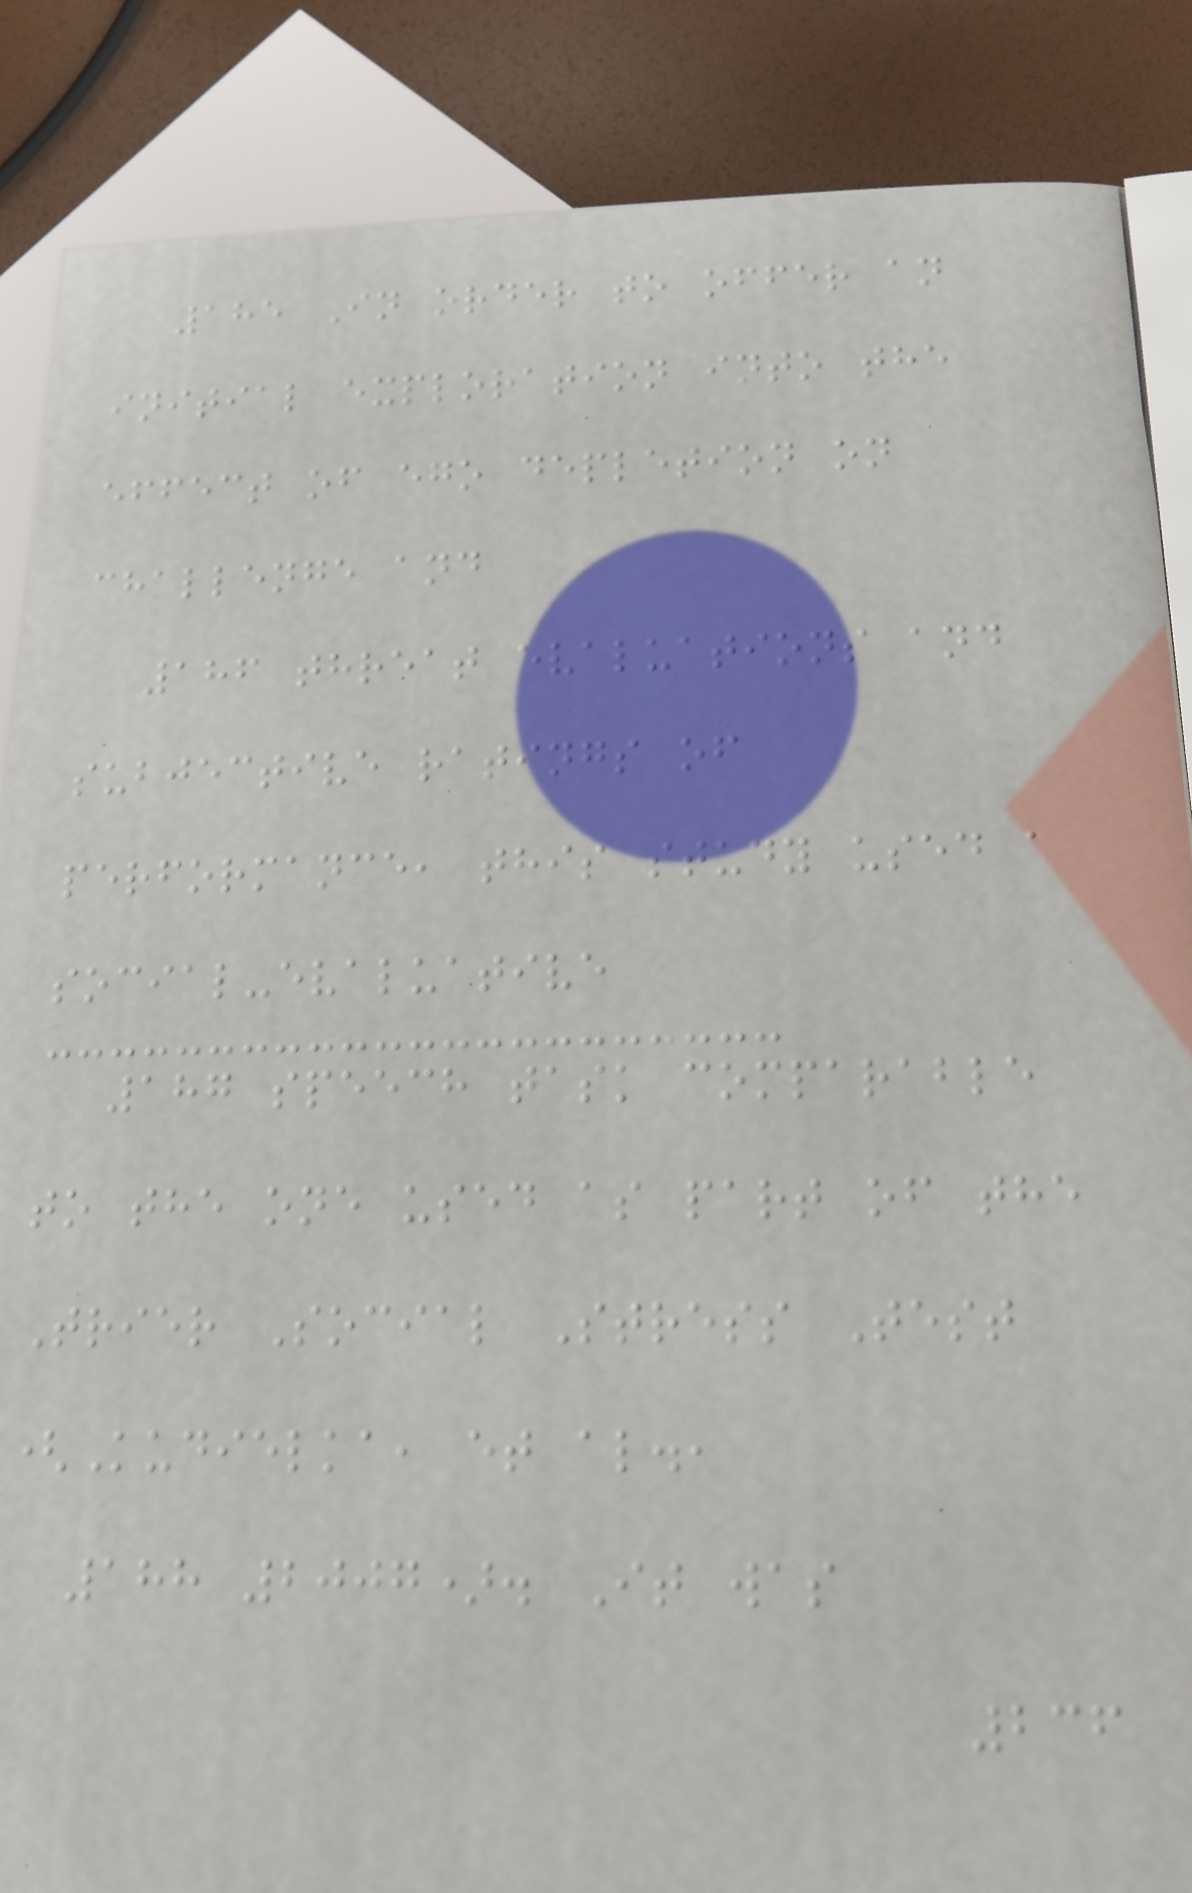185 In order to offer an
initial exploration into the
effect of ego depletion on
challenge and
186 threat evaluations and
subjective ratings of
performance, this study used a
social-evaluative
187 speech task comparable
to the one used as part of the
Trier Social Stress Test
(Kudielka, et al.,
188 2007). It was
236
